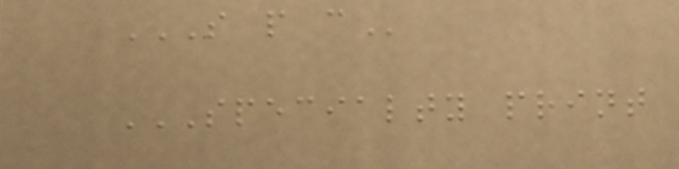S P C
SPECIALTY PRINT
